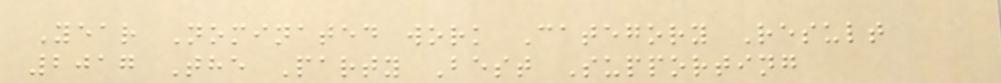Year Nominated work Category Result
2017 The Party Best Supporting
